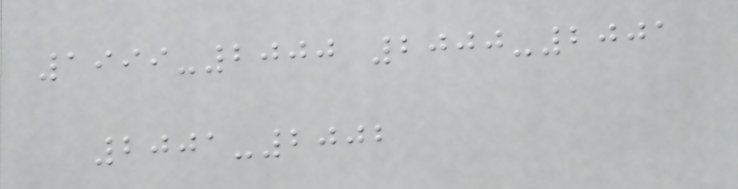1999-2000 2000-2001
2001-2002
